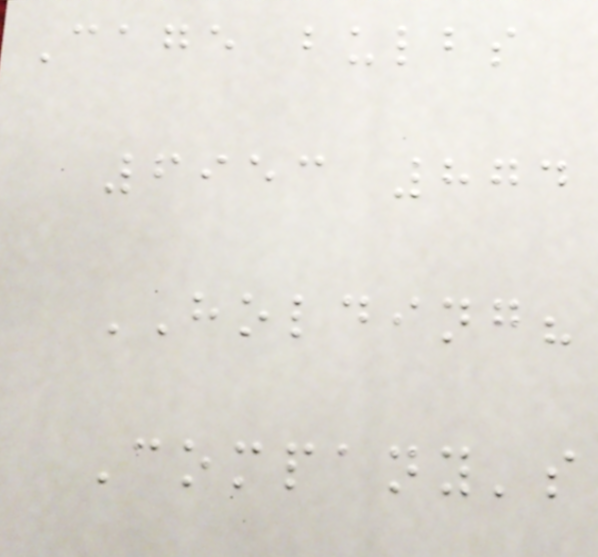Cage bulbs
6953 874
HOLDING?
Company's
